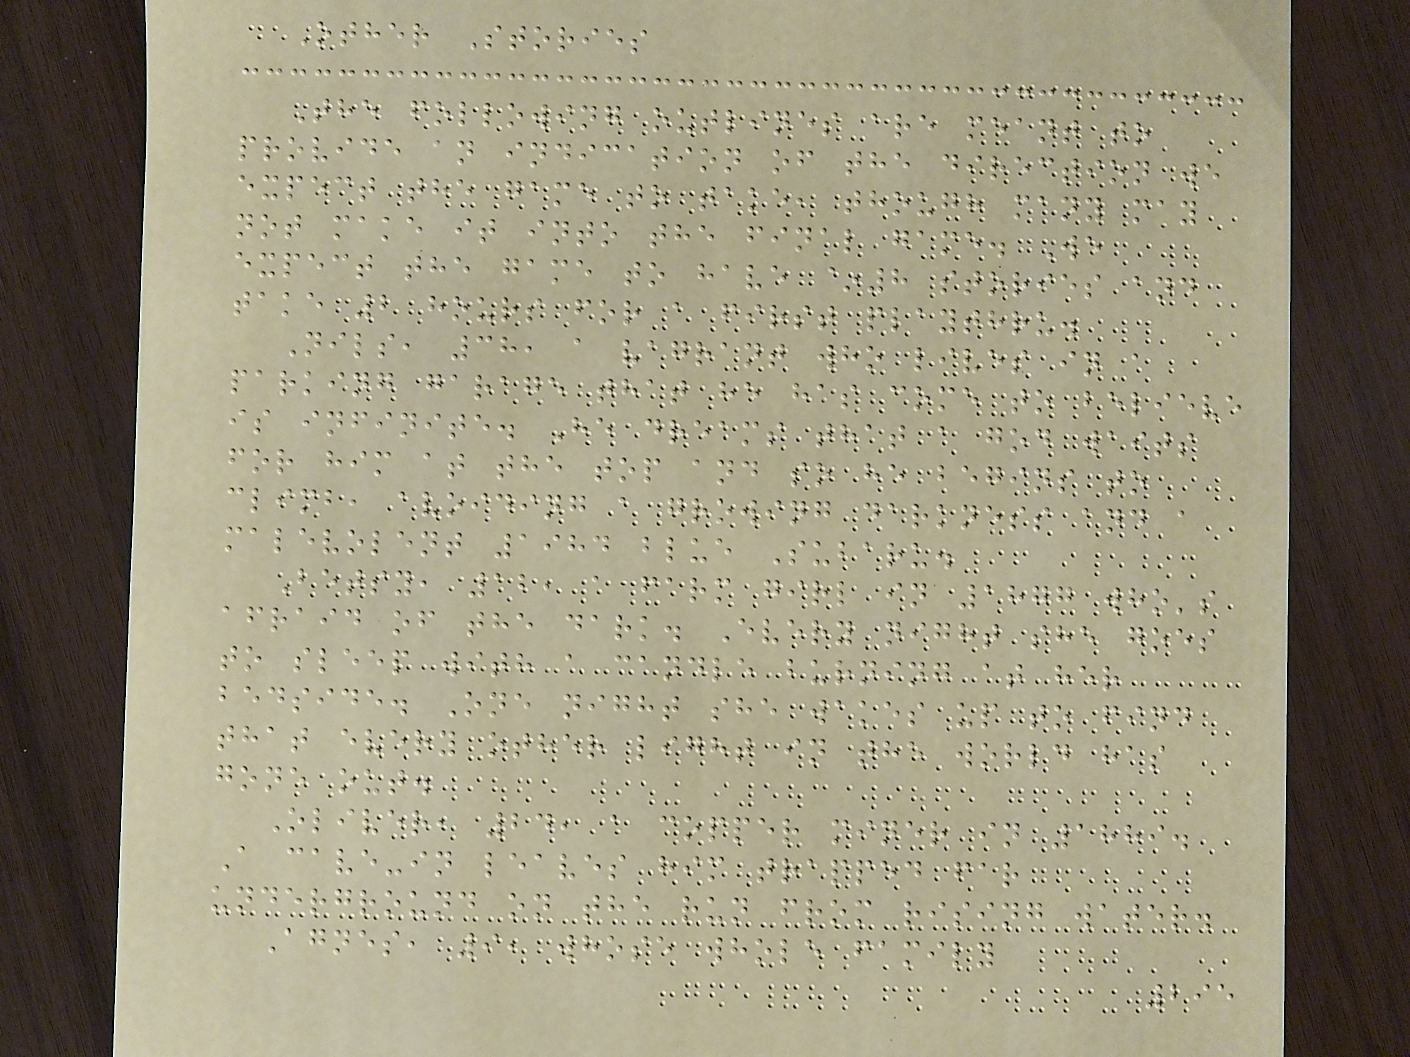Other Stories
The following outlines are meant to
provide an indication of the direction we
expect the game to take, though many may
not make it into the final game. We
expect the game to have ~8 stories and
take 2 hours for a first playthru.
Nils, 38, a vagrant who lives in a
parking garage that he has come to believe
is infinite. He dreams that a god waits
for him at the top and so he begins to
climb, avoiding a growing darkness and a
malevolent 1984 blue Subaru.
Betsy, 12, a farm girl in 1877 who's
afraid of the dark. Every night she goes
to sleep with a candle burning at her
bedside. One night she wakes up to find
that every other light in the world has
gone out.
Oliver, 24, a copper miner in 1889.
A cave-in leaves him trapped far
underground on the run from rising water.
Agnes, 9, whose whole family
295
